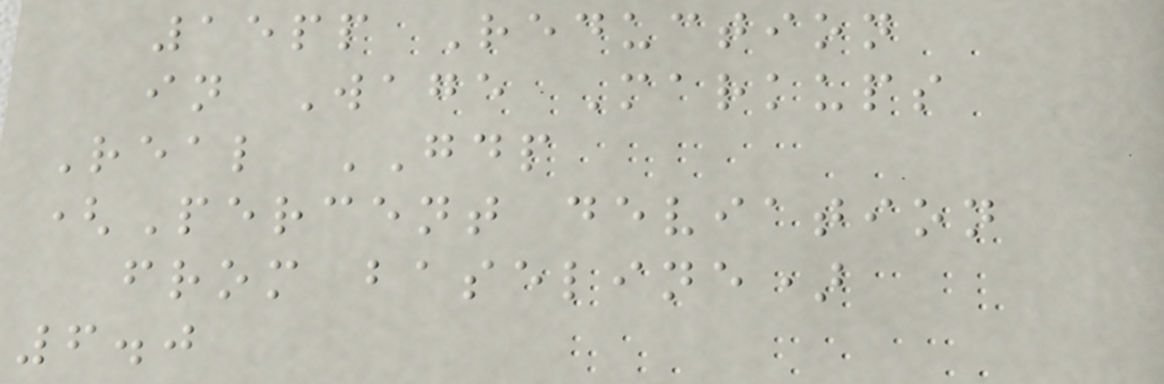15pp Reduction
in Wage Markups
Real GDP
(Percent deviation
from baseline)
6.0
